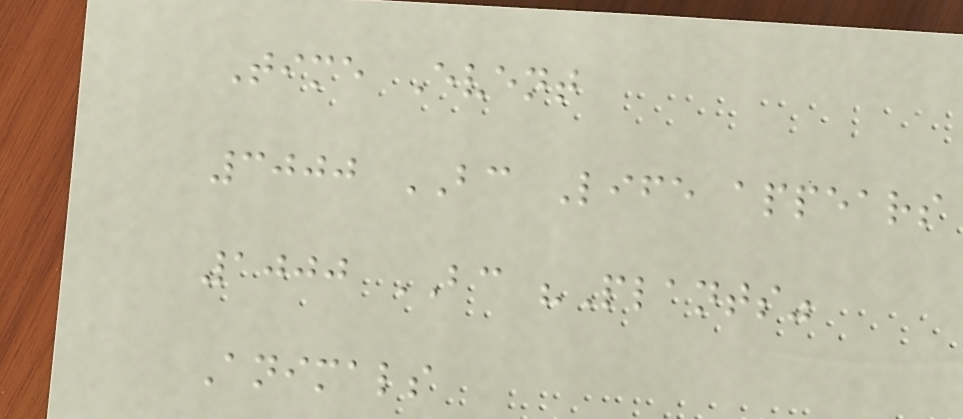Time Event
3000 BC Life appears
1000 BC "Plants"
Animals
